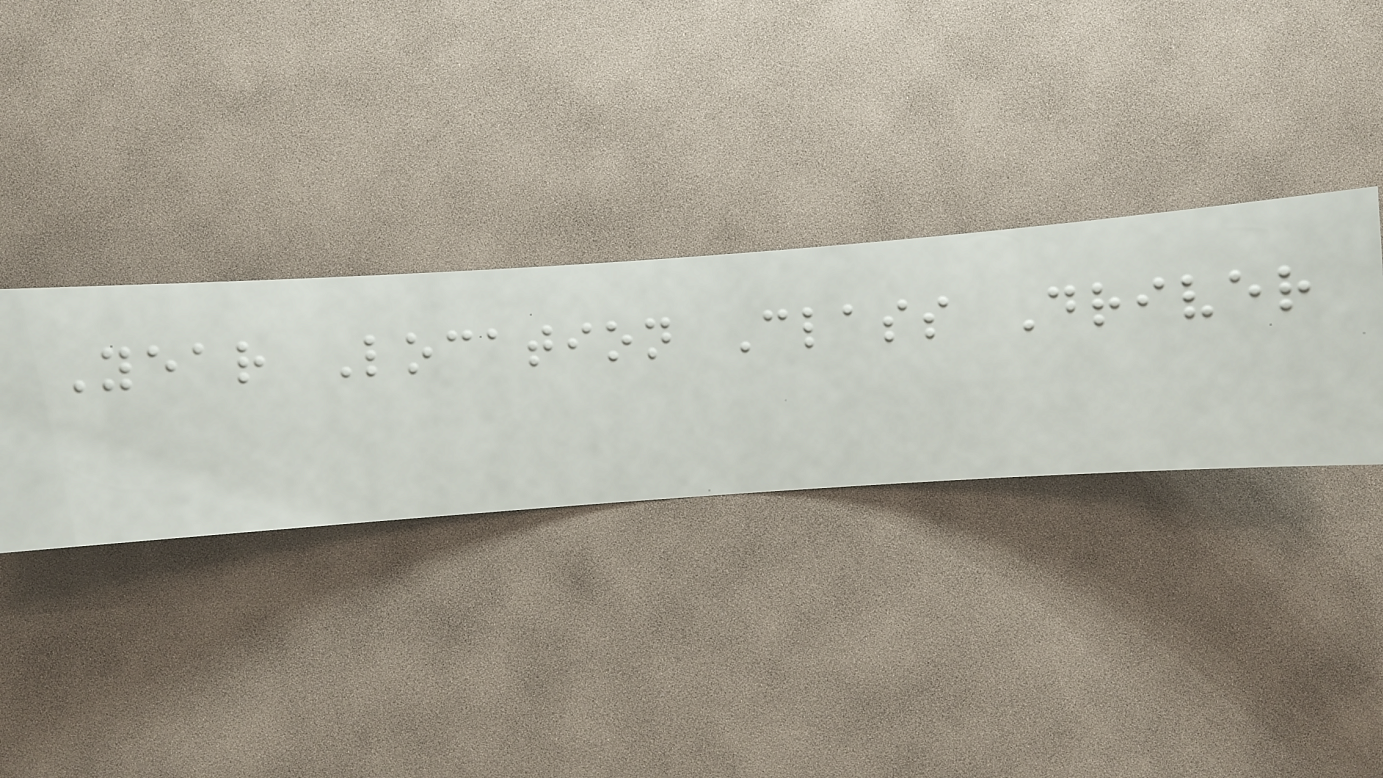Year Location Class Driver
